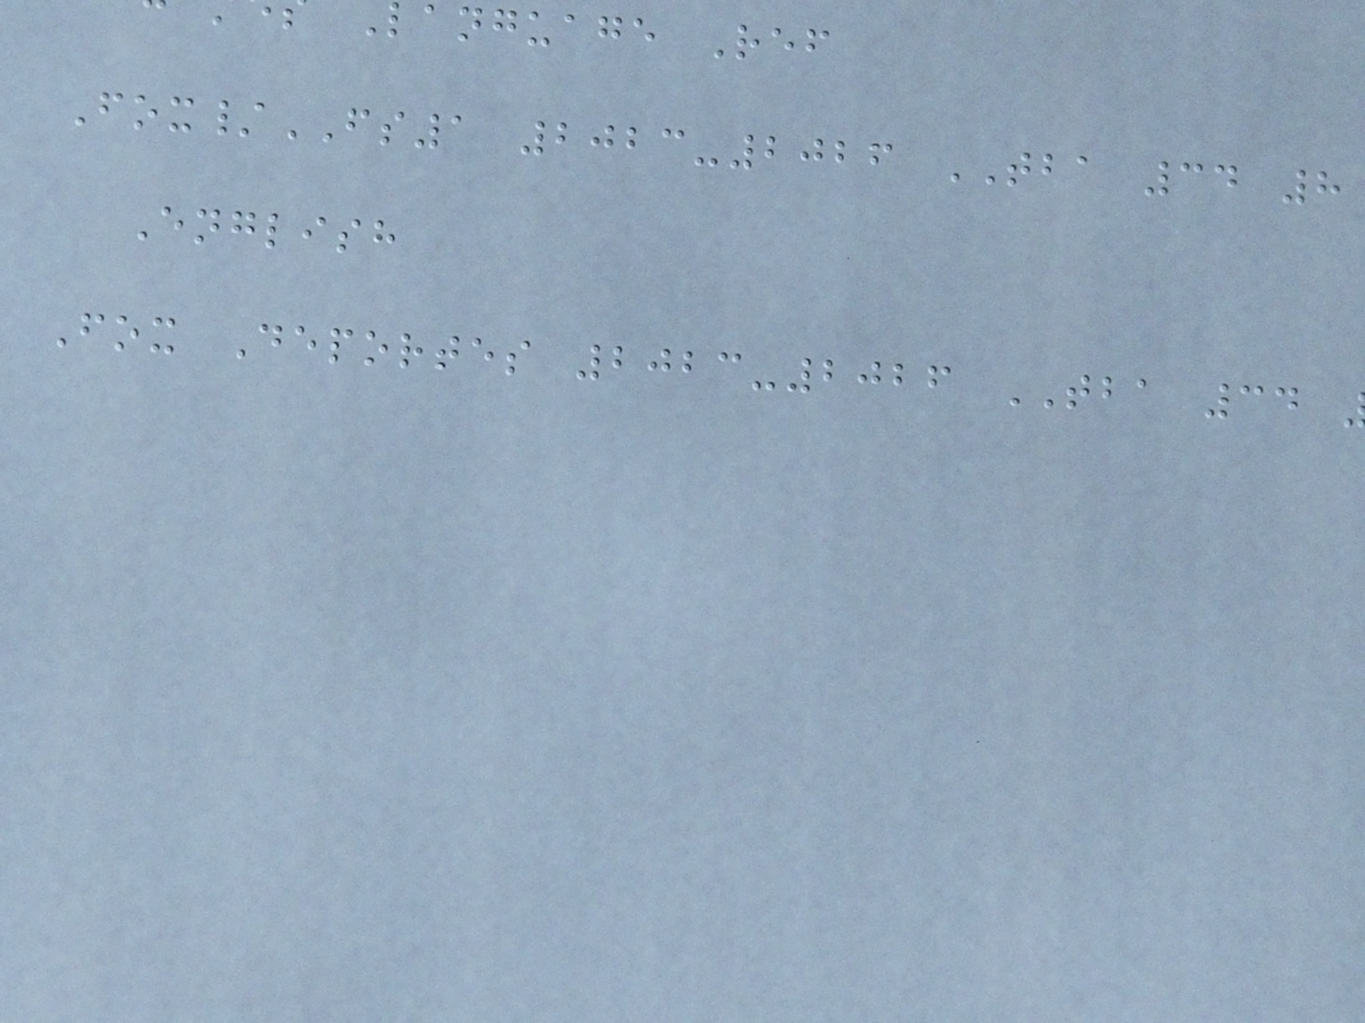language Ref
Fox/FS1 2023-2026 TBA 34 8
English
Fox Deportes 2023-2026 TBA 34
